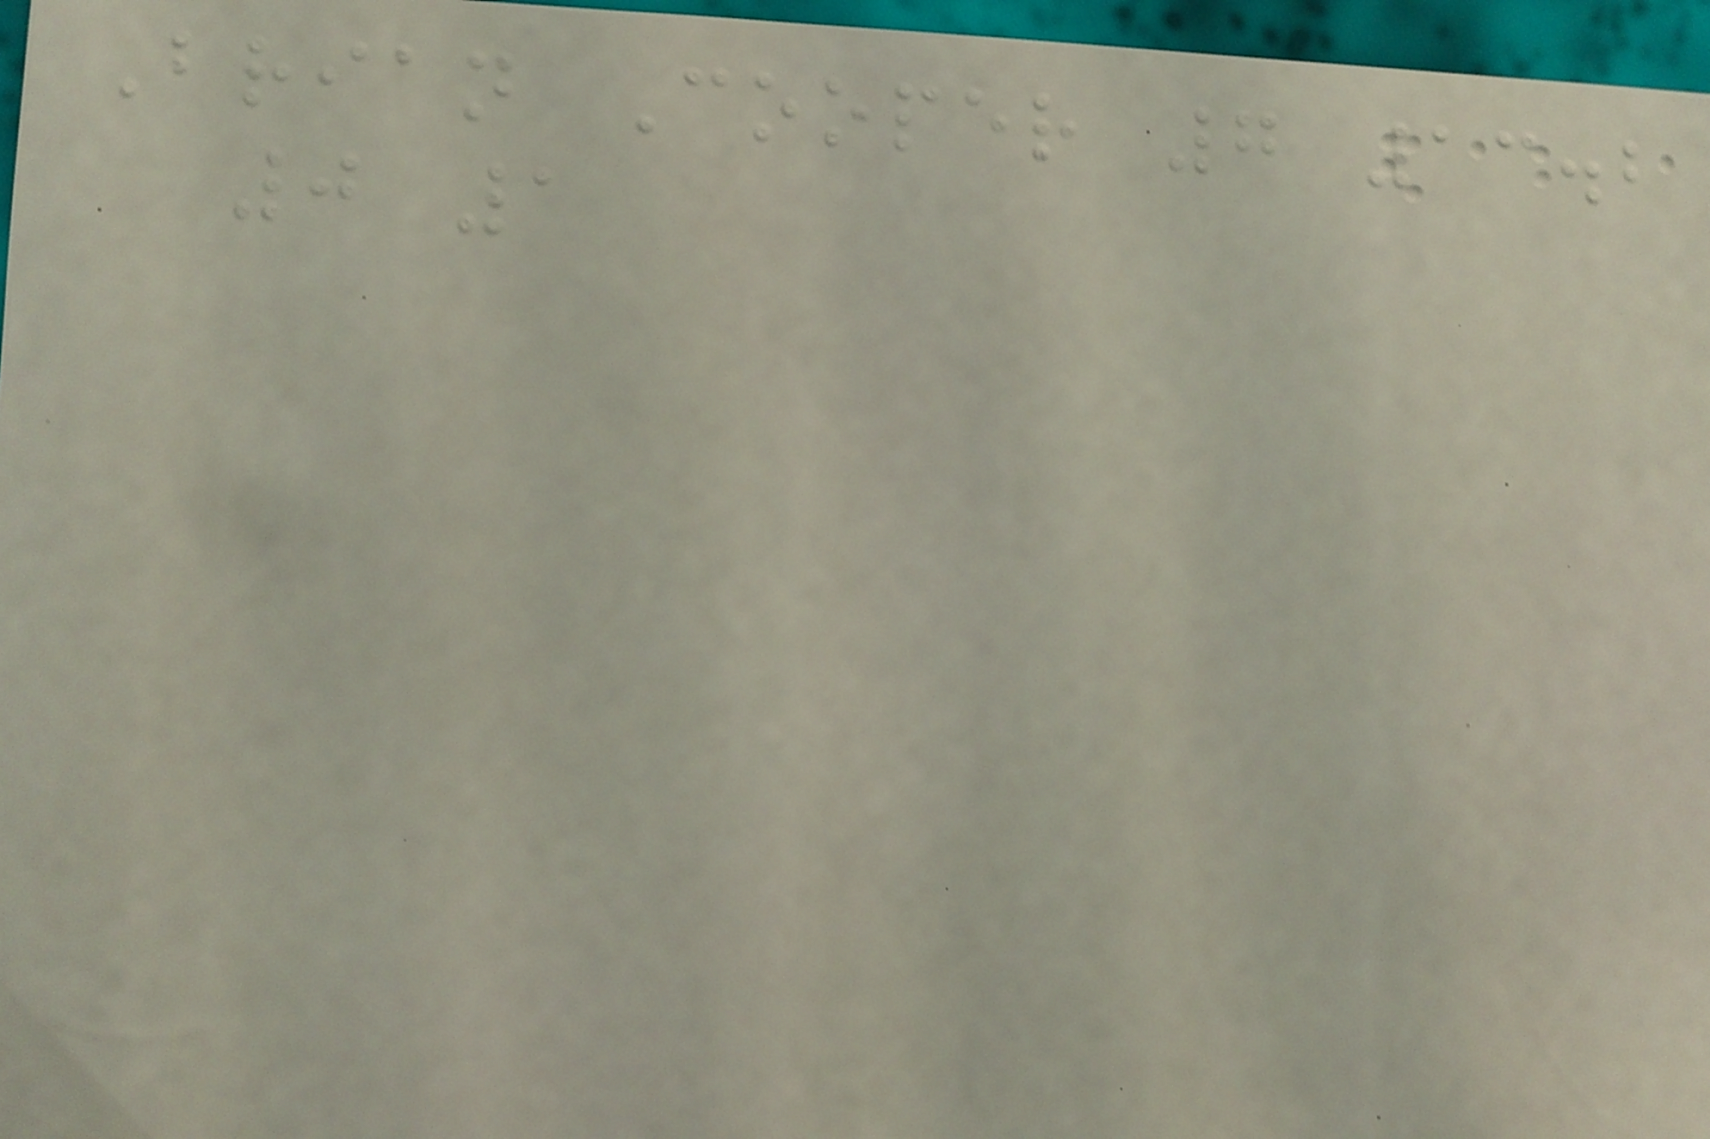Brian Cooper 7 13.2
0 1
